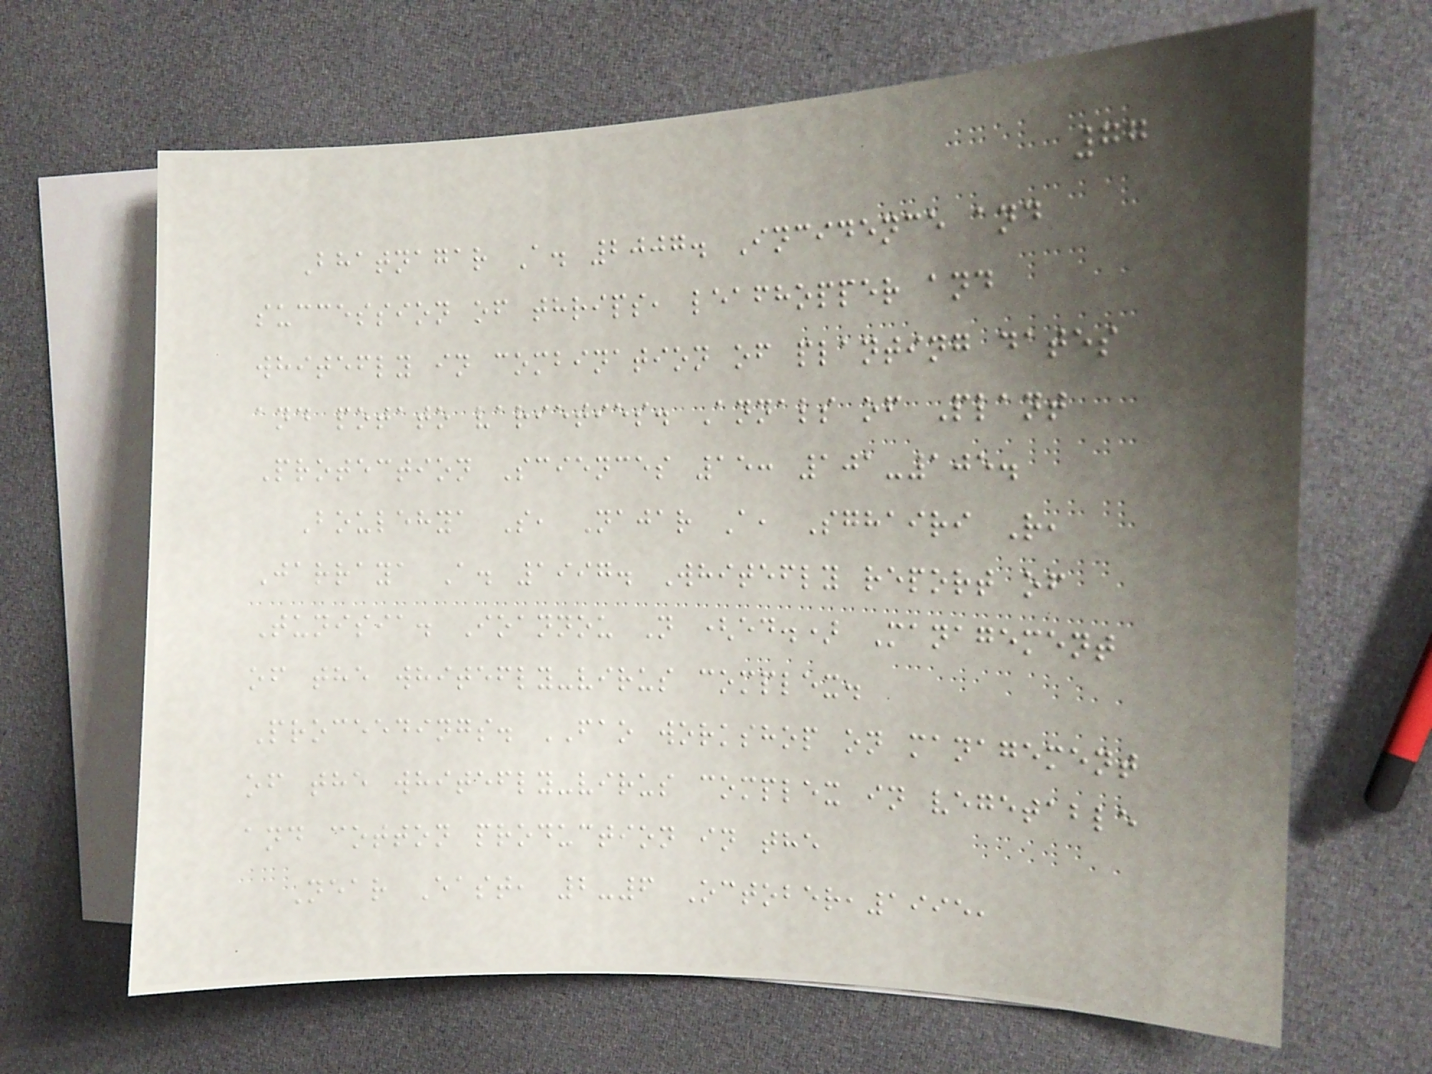77
Bhatnagar A. 2007. Incidence and
succession of thrips, leafhopper and
whitefly in combination of planting dates
and potato varieties. Annals of Plant
Protection Sciences 15: 101-105.
Boulehya S, Najar A, Sghairi R,
Jarraya A. 1997. Whitefly report of
Tunisia. Ioannou N (ed.) Management
of the whitefly-virus complex.
Proceedings. FAO workshop on management
of the whitefly-virus complex in vegetable
and cotton production in the
Near East, 2-6 October,1995,
